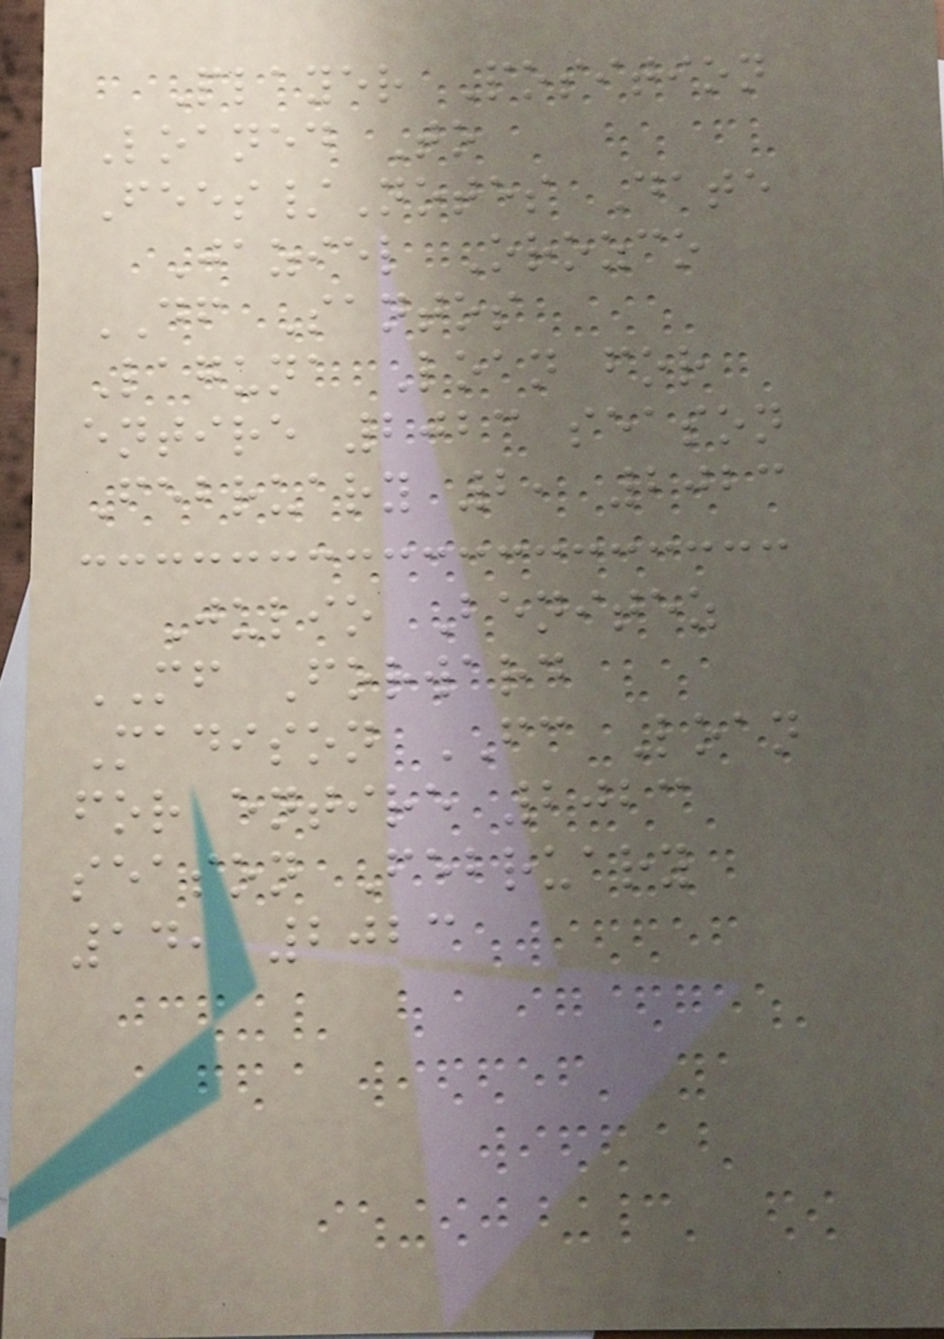Player Position
Loaned To
Fees/Notes Date
Jaziel Orozco
DF Santos
Laguna Loan for
entire 2023 season
February 2, 2023
Julio Benitez
MF Forward
Madison FC Loan
for entire 2023
season February
14, 2023
